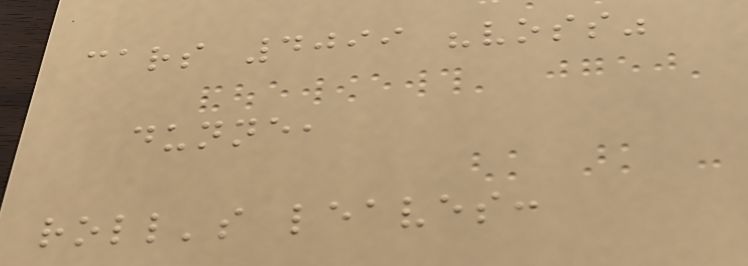cars 4099 "voss"
dunne,
roll's leaves:
